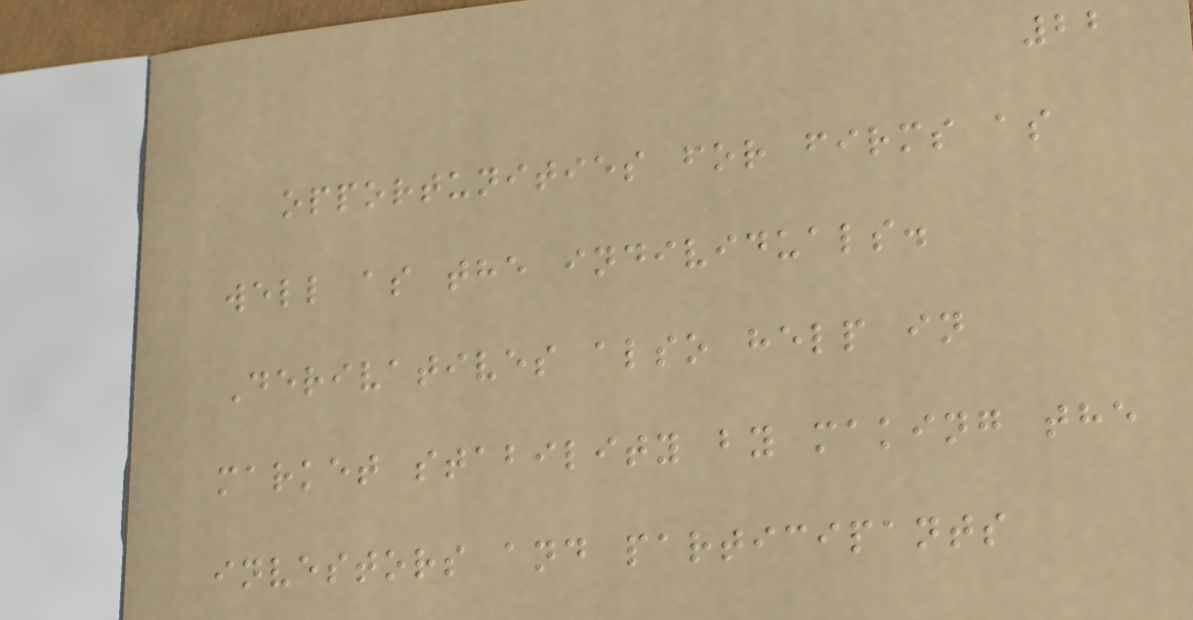22
opportunities for firms as
well as the individuals.
Derivatives also help in
market stability by making the
investors and participants
